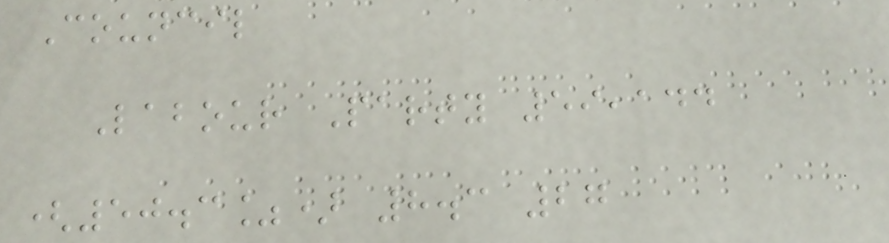Council
Labour Party 59,144
(50.3%) 8.3 27
